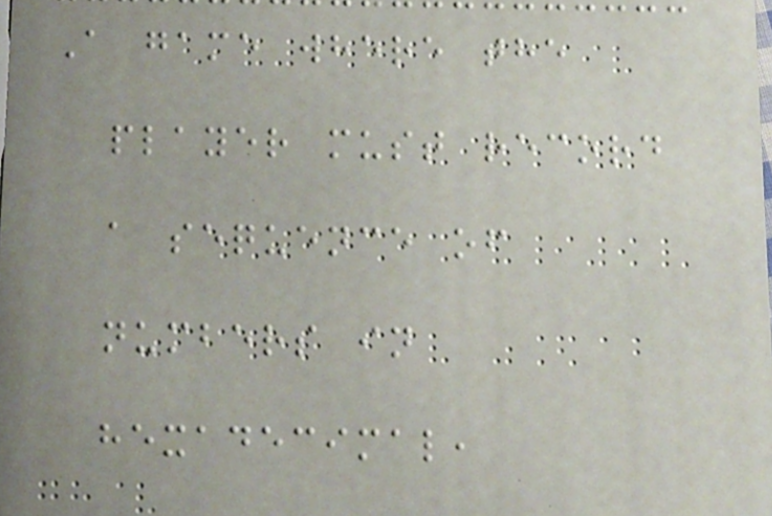A game where the
player must record
a sequence of
numbers in
hexadecimal,
